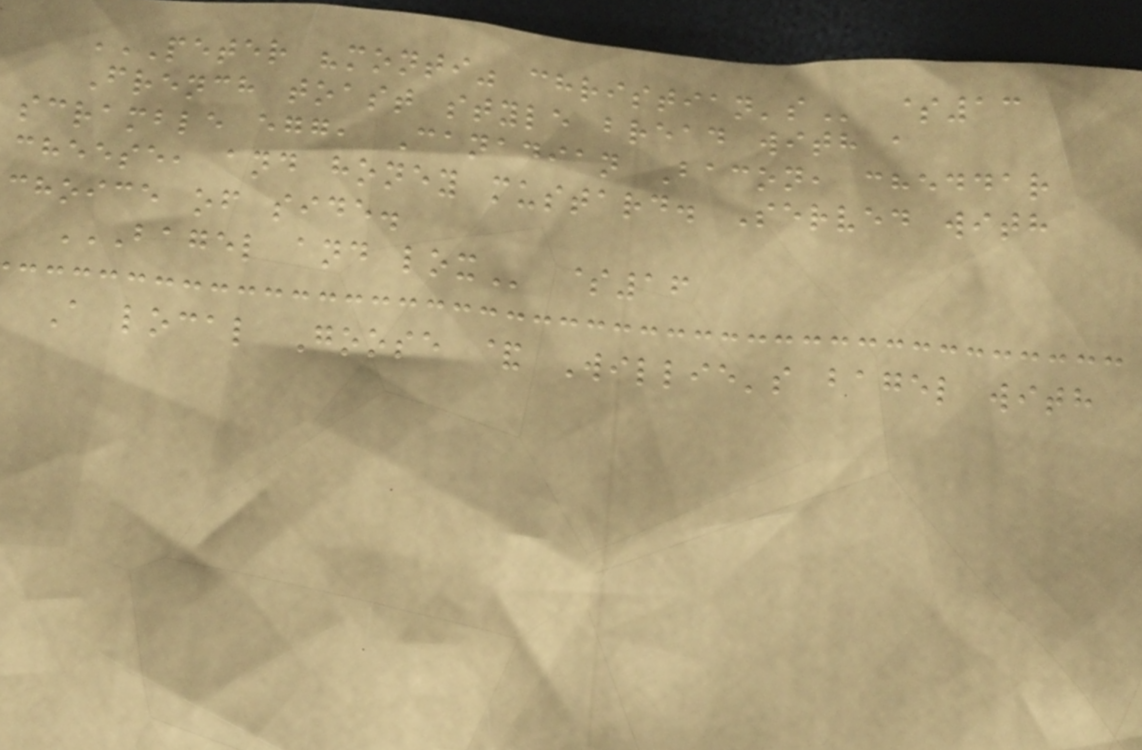PETER "MONTI" CHRISTIAN'S $13
French toast style bread with a
scramble egg, Canadian Bacon, cheddar
cheese, and honey mustard. Served with
choice of side.
BAGEL AND LOX $16
A local Goose & Willie's bagel with
